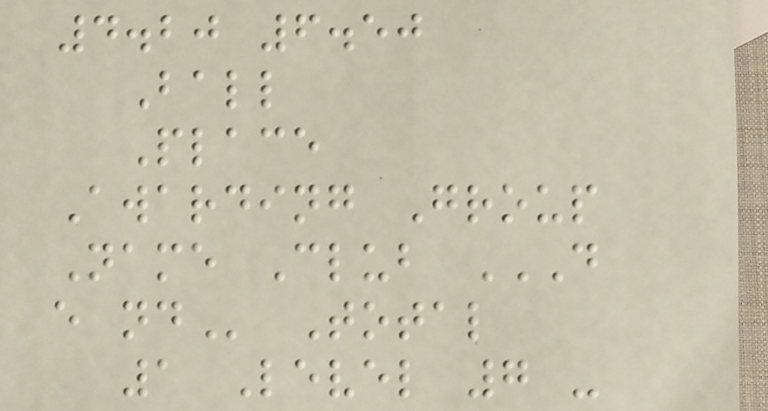4.20 6.50
Ball
Place
Awarding Group
Name Club D
E ND Total
1 Level 7 -
